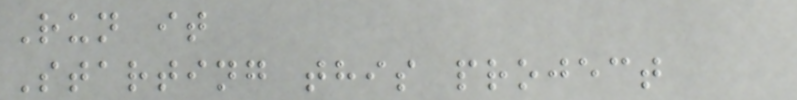Run it
Starting this project
